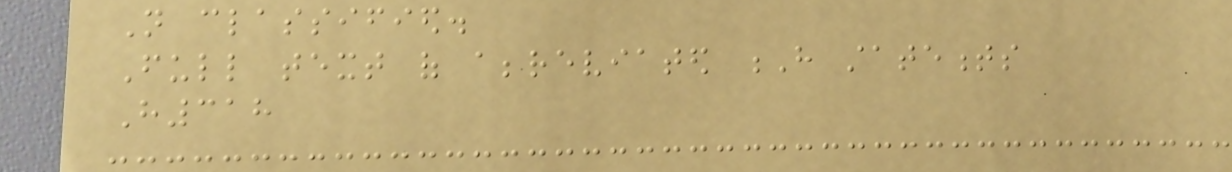Not classified.
Full text of abbreviated H statements
H318
